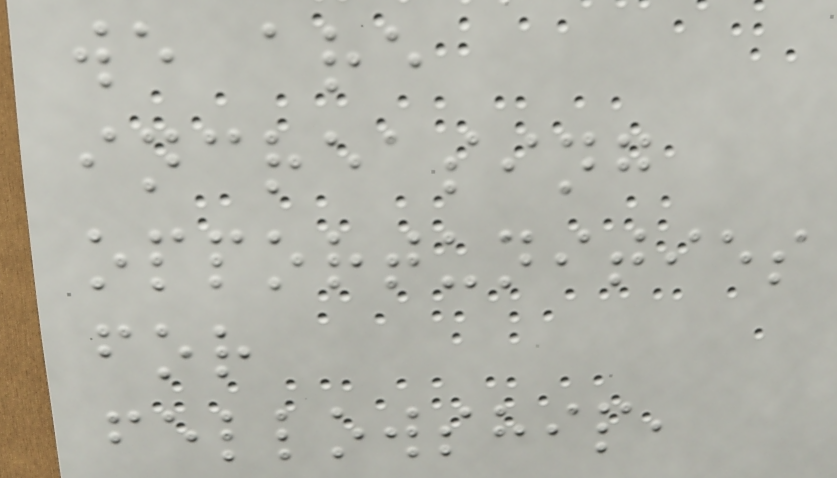we are
increasing
opportunities
for
fellowship,
